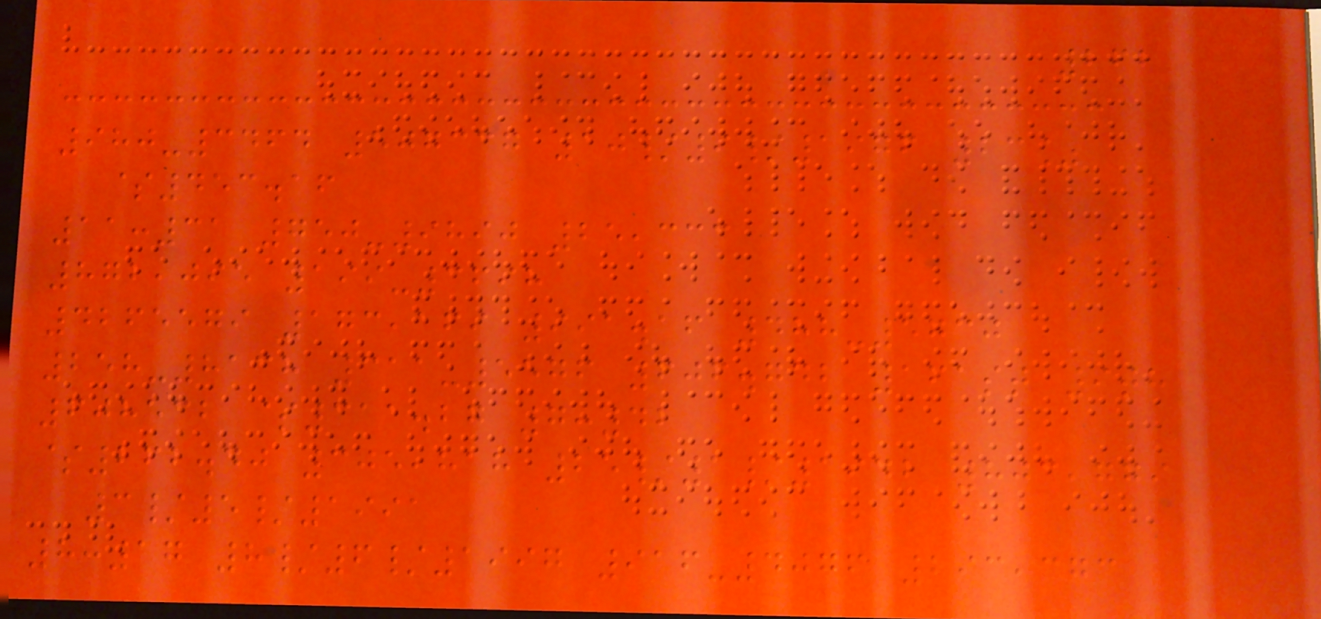262
980-3464 507337 10/9/1976 23%
$453.16
11:31 750-9890 25,333
872,095 199-3698
4265579 173,169 991.16 488-5730
258-8138 311-5576 606.742 161st 9th
608532 $311.27 7:42
$262.40 305,818 25/1/1942 803,779
3/5/1991
8:17 8/6/1997 916-4076 293,373
